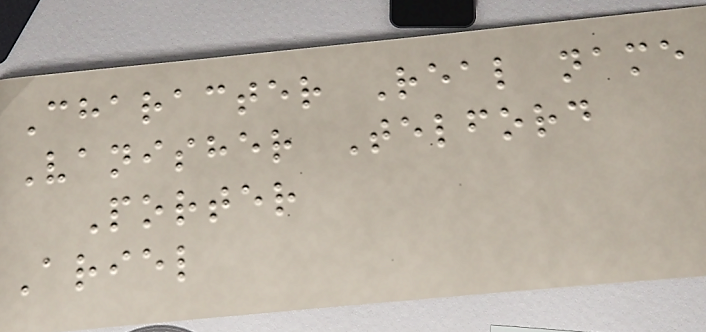Character Real name
Vanisher Telford
Porter
Ariel
